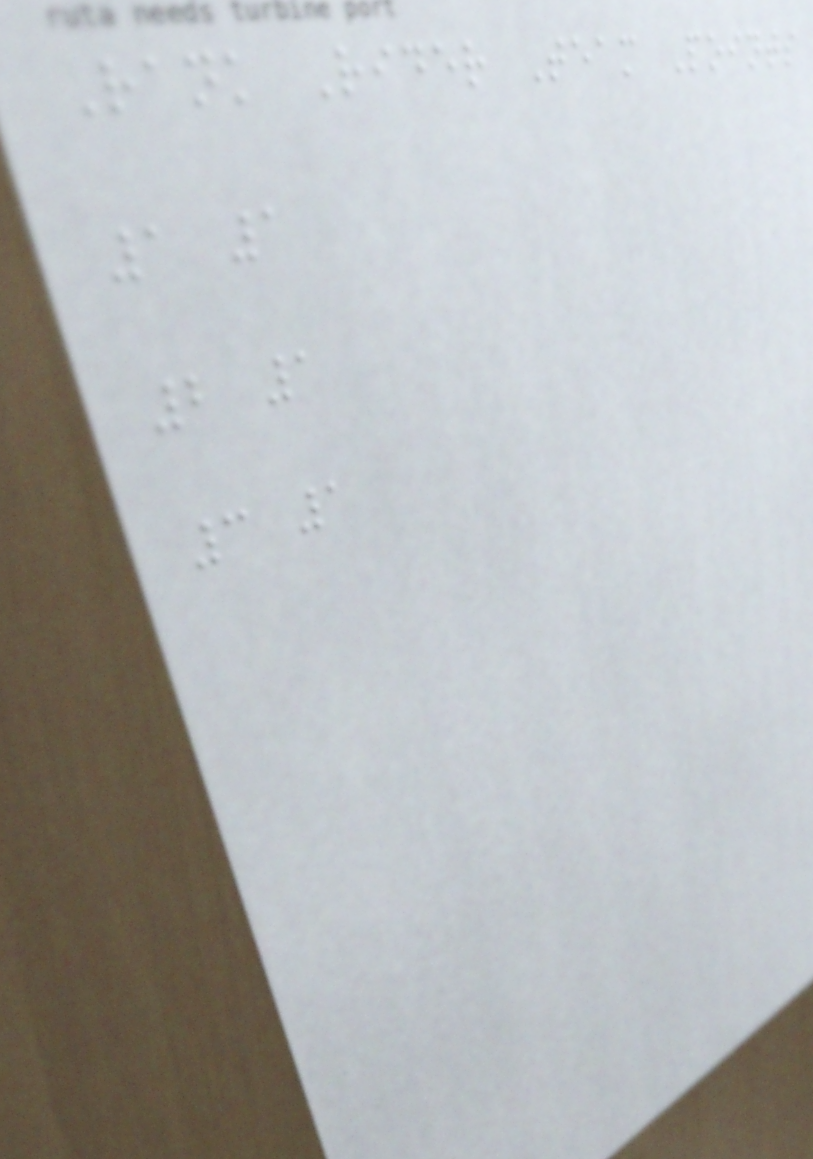Rank Rider Team Points
1 1
2 1
3 1
